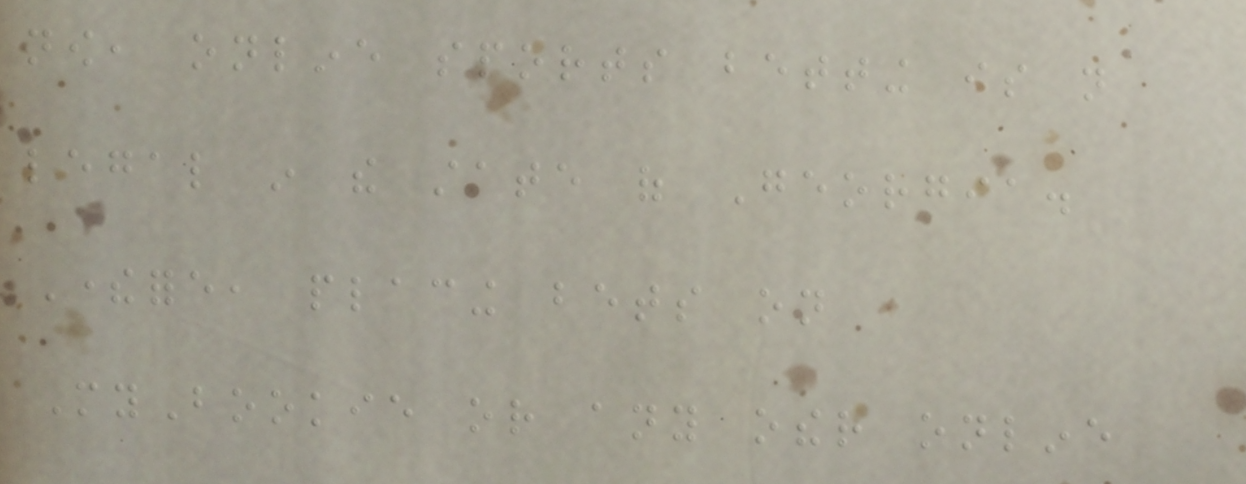now, online sports betting is not
legal in the state of Georgia.
Therefore, placing bets on
MyBookie or any other online
